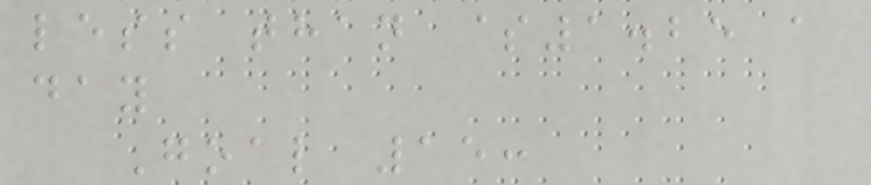less than $1.25 a
day
Goal 15:
